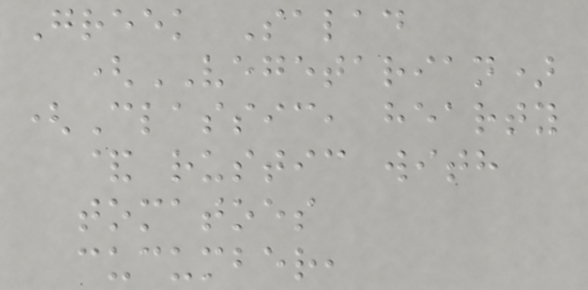Greek Salad
(VEGETARIAN)
(Classic, hearty
& rustic with
tomatoes
cucumber,
